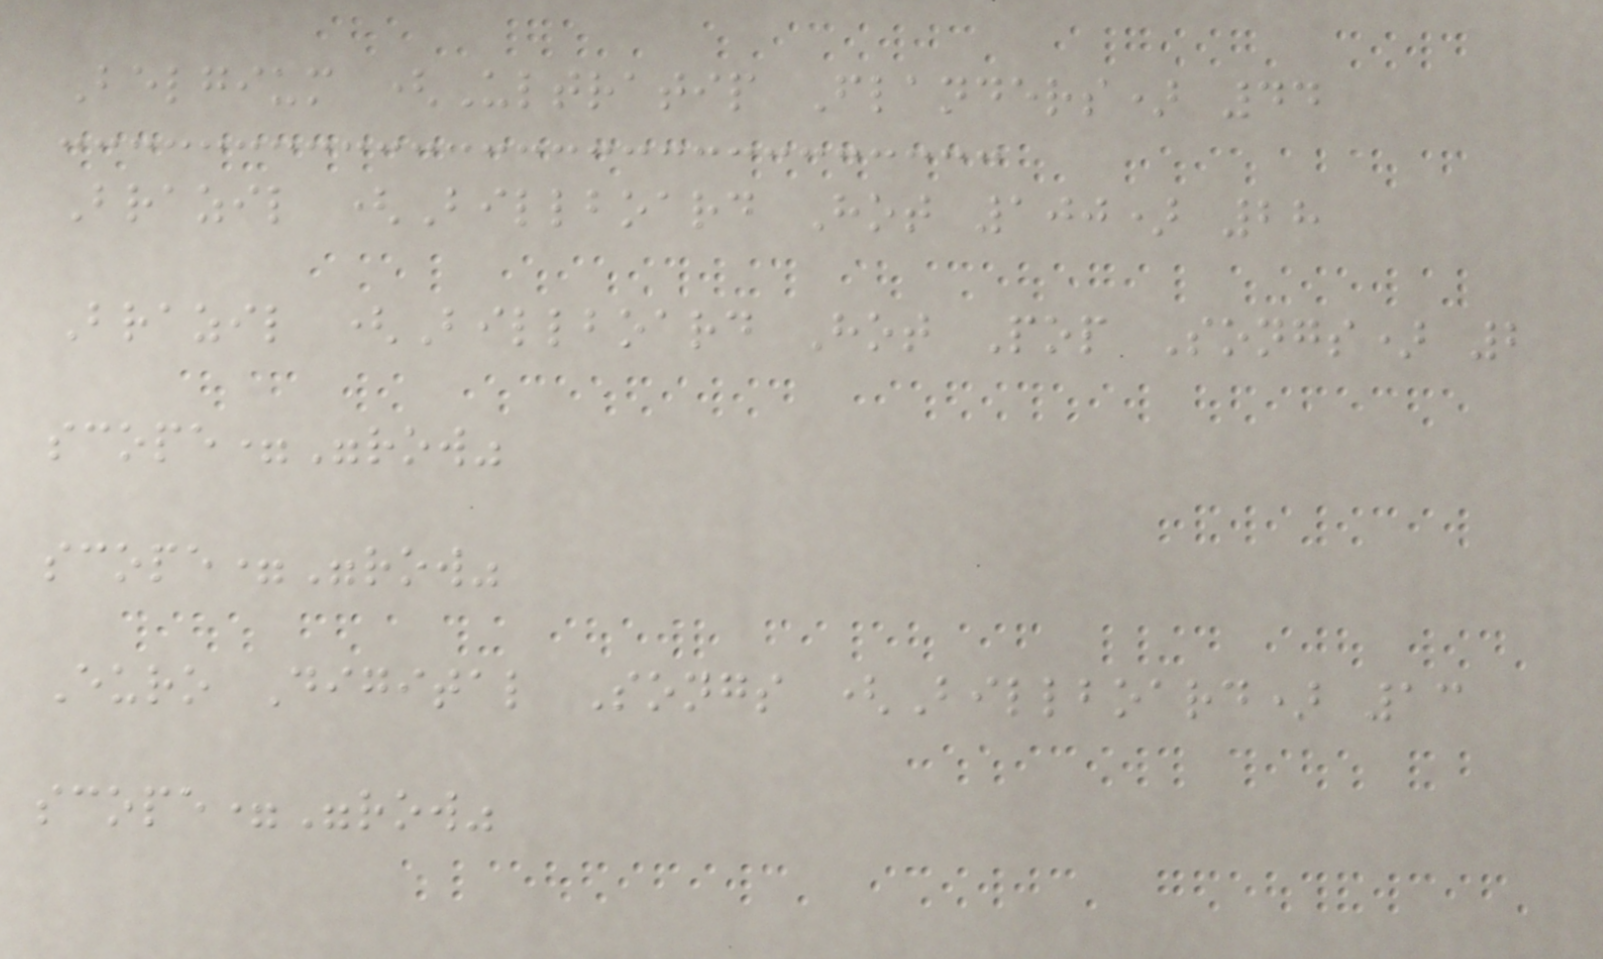Belgium (Ultratip Flanders) 44
Brazil (Billboard Hot 100) 28
Brazil (Billboard Hot Pop Songs) 2
scope="row"
scope="row"
Euro Digital Songs (Billboard) 13
scope="row"
